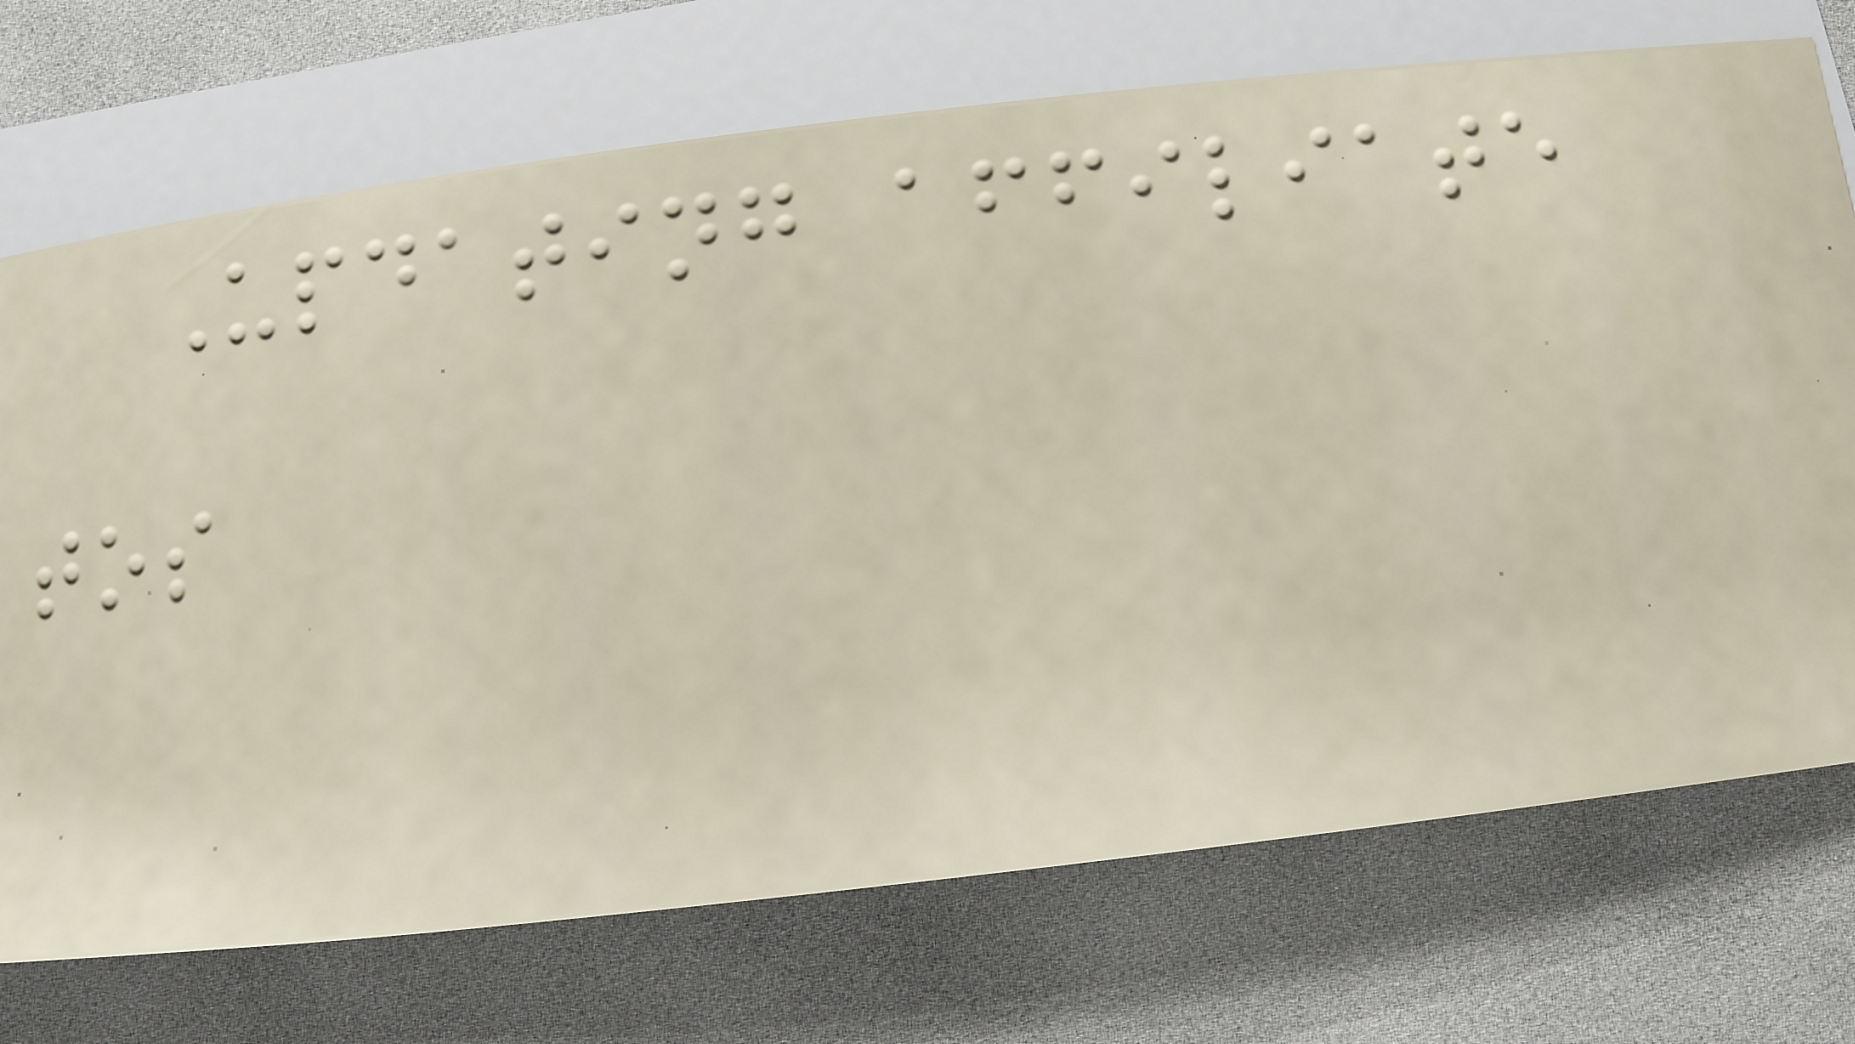Updating affiliate
tos
